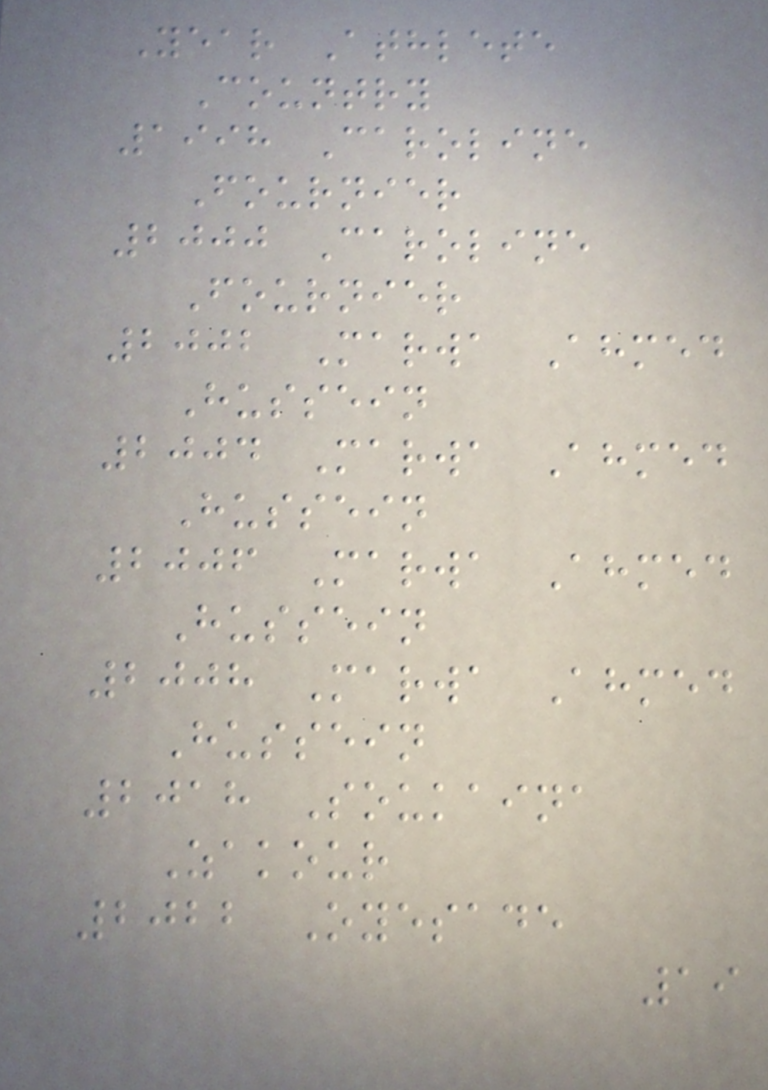Year Athlete
Country
1998 Caroline
Fournier
2000 Caroline
Fournier
2002 Marwa Ahmed
Hussein
2004 Marwa Ahmed
Hussein
2006 Marwa Ahmed
Hussein
2008 Marwa Ahmed
Hussein
2018 Soukaina
Zakour
2022 Oyesade
19
